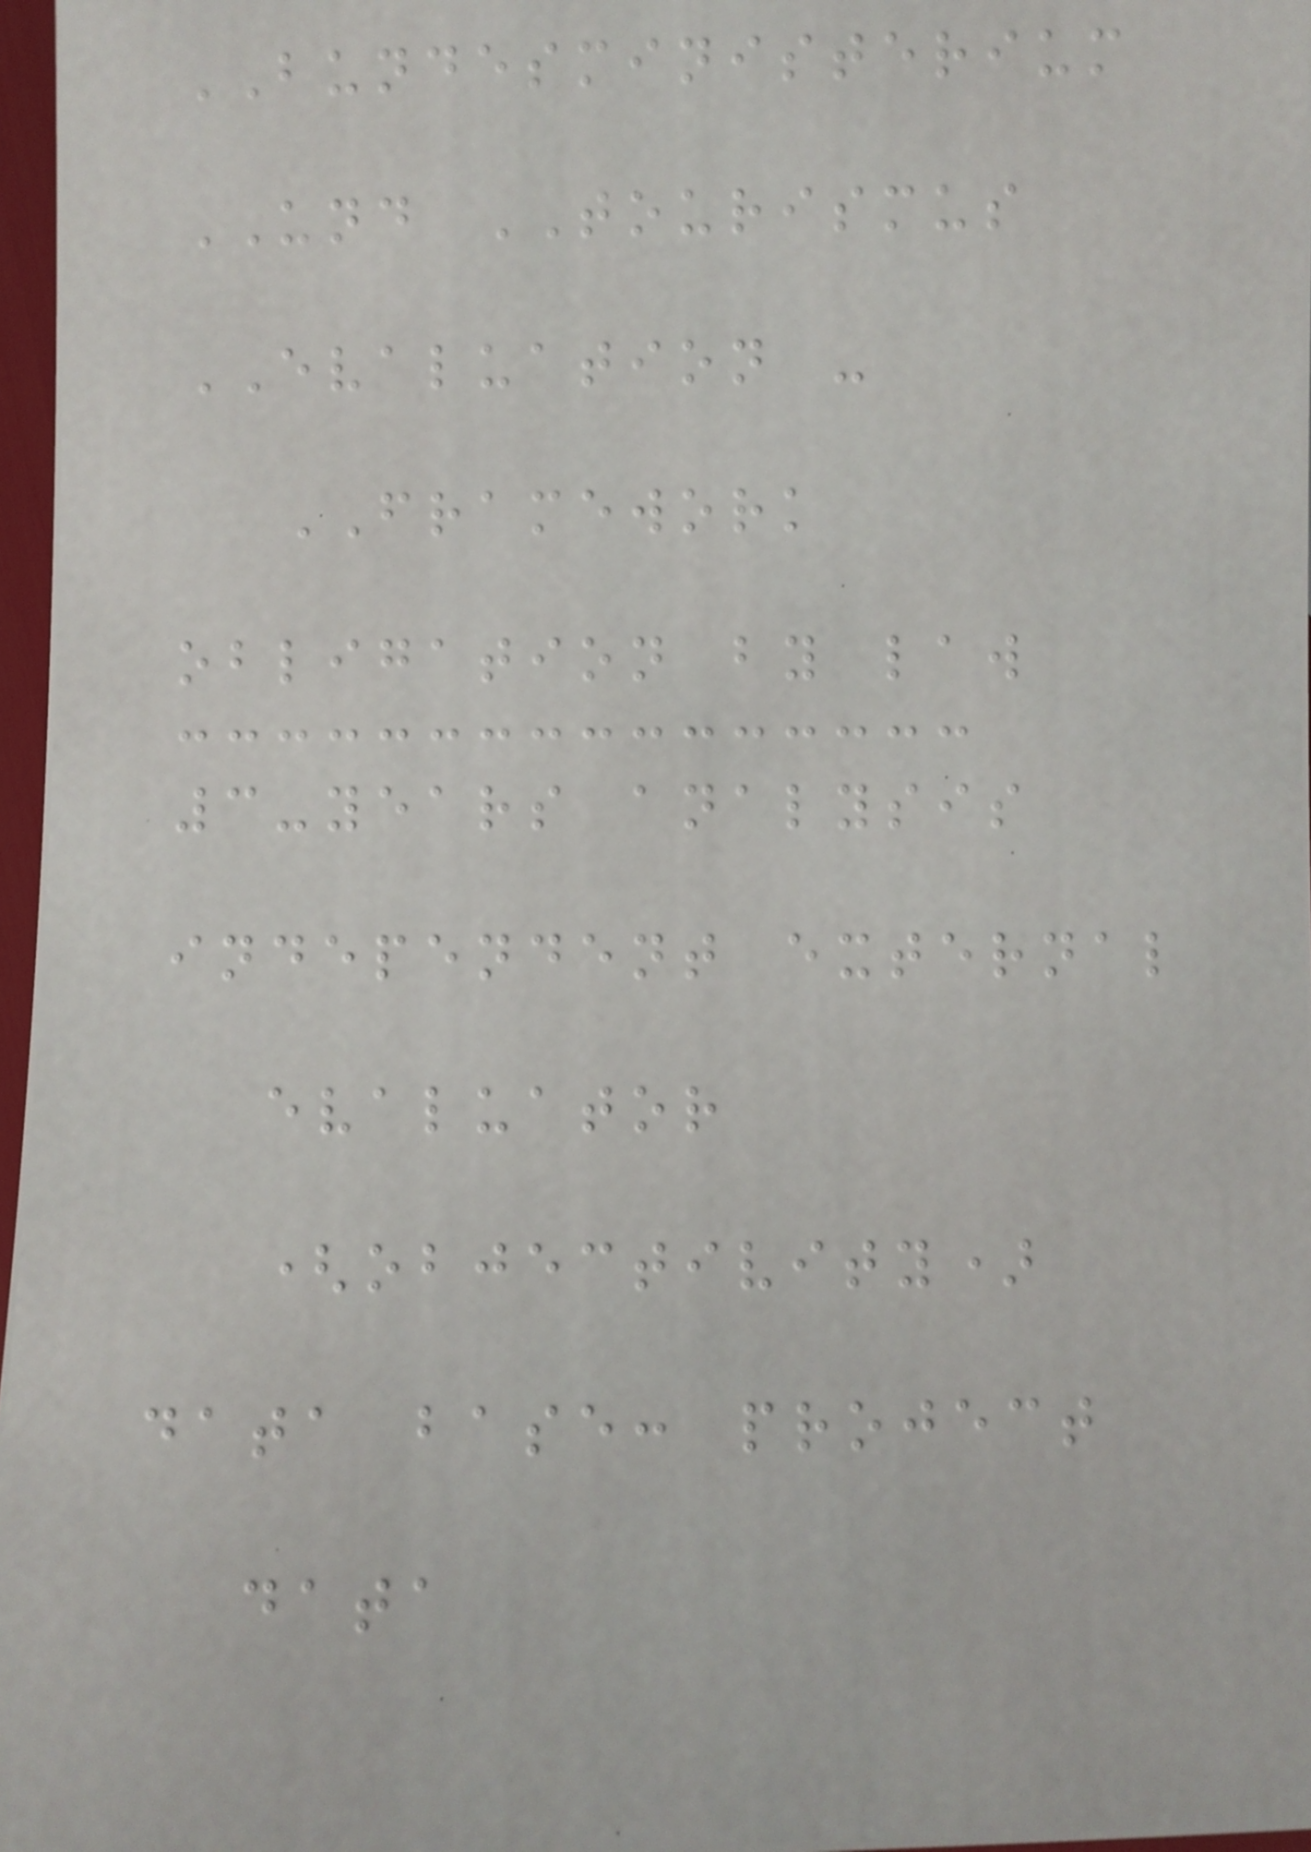BUNDESMINISTERIUM
UND TOURISMUS
EVALUATION -
FRAMEWORK
obligation by law
3-years analysis
independent external
evaluator
(objectivity)
data base: project
data
